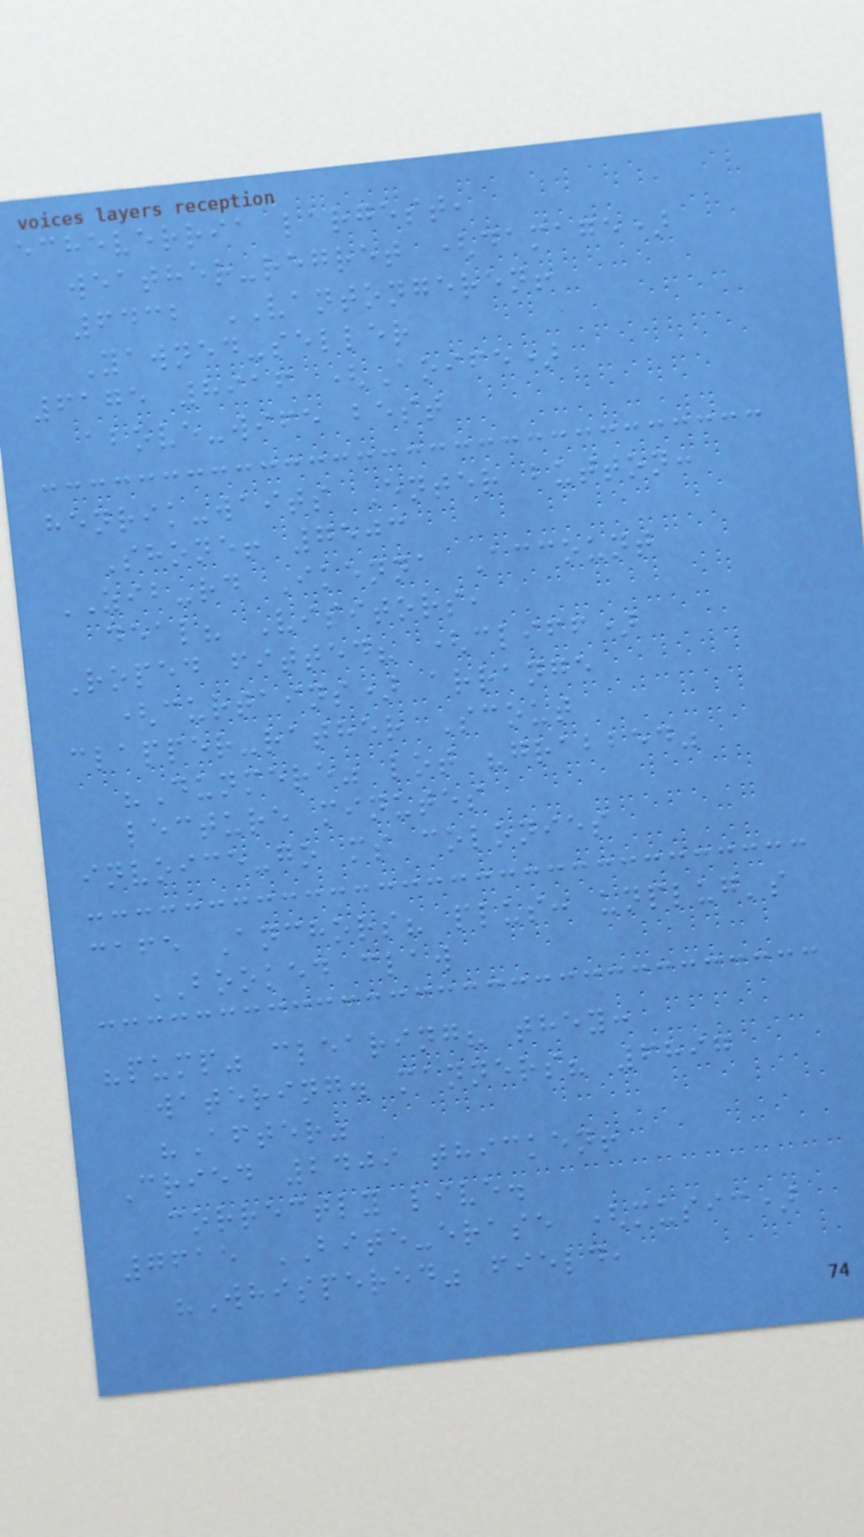echeverria largest,
weather-regret (damage)
6432 VANTONGEREN!
Yawned-seller
6175 8916 (Aoife)
above-wife best
henrik-waits Enter button:
Shone! 7503
ZIB-rd Ikenna Account
deal? Visitors,
Roped fitted? (cliff)
(curtains) arrange
clapper-rather Scout
"Dunmere" lot "grabbed"
lecture minutes
invoice-go ms colonies
cafe Anchors? plus: unplug's
BOOKED claw
"pump" clearing? they:
watering. manners? 6897
"After"
Cried 2409 thicken!
correctly live.
7615 BITE-erase (music)
"Whispered" field,
